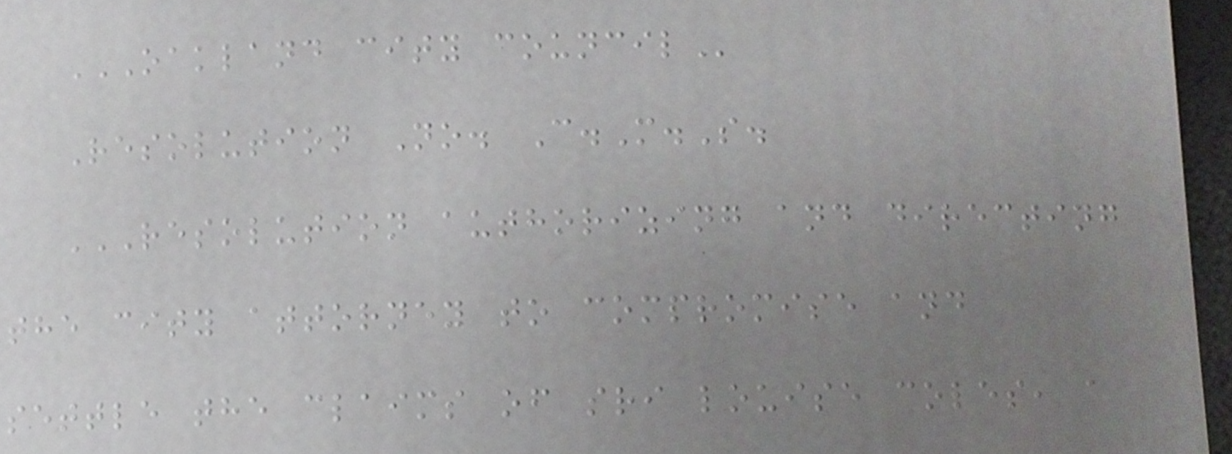OAKLAND CITY COUNCIL
Resolution No. C.M.S.
RESOLUTION AUTHORIZING AND DIRECTING
THE CITY ATTORNEY TO COMPROMISE AND
SETTLE THE CLAIMS OF SRI LOUISE COLES, A
